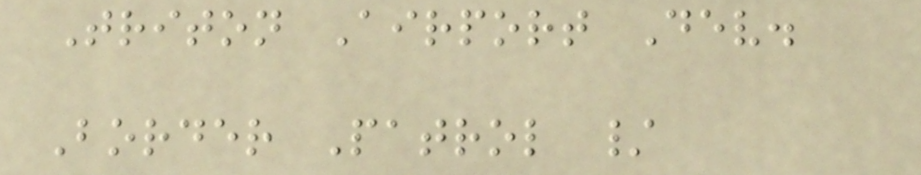Triton Airport Dev.
Border Patrol /
